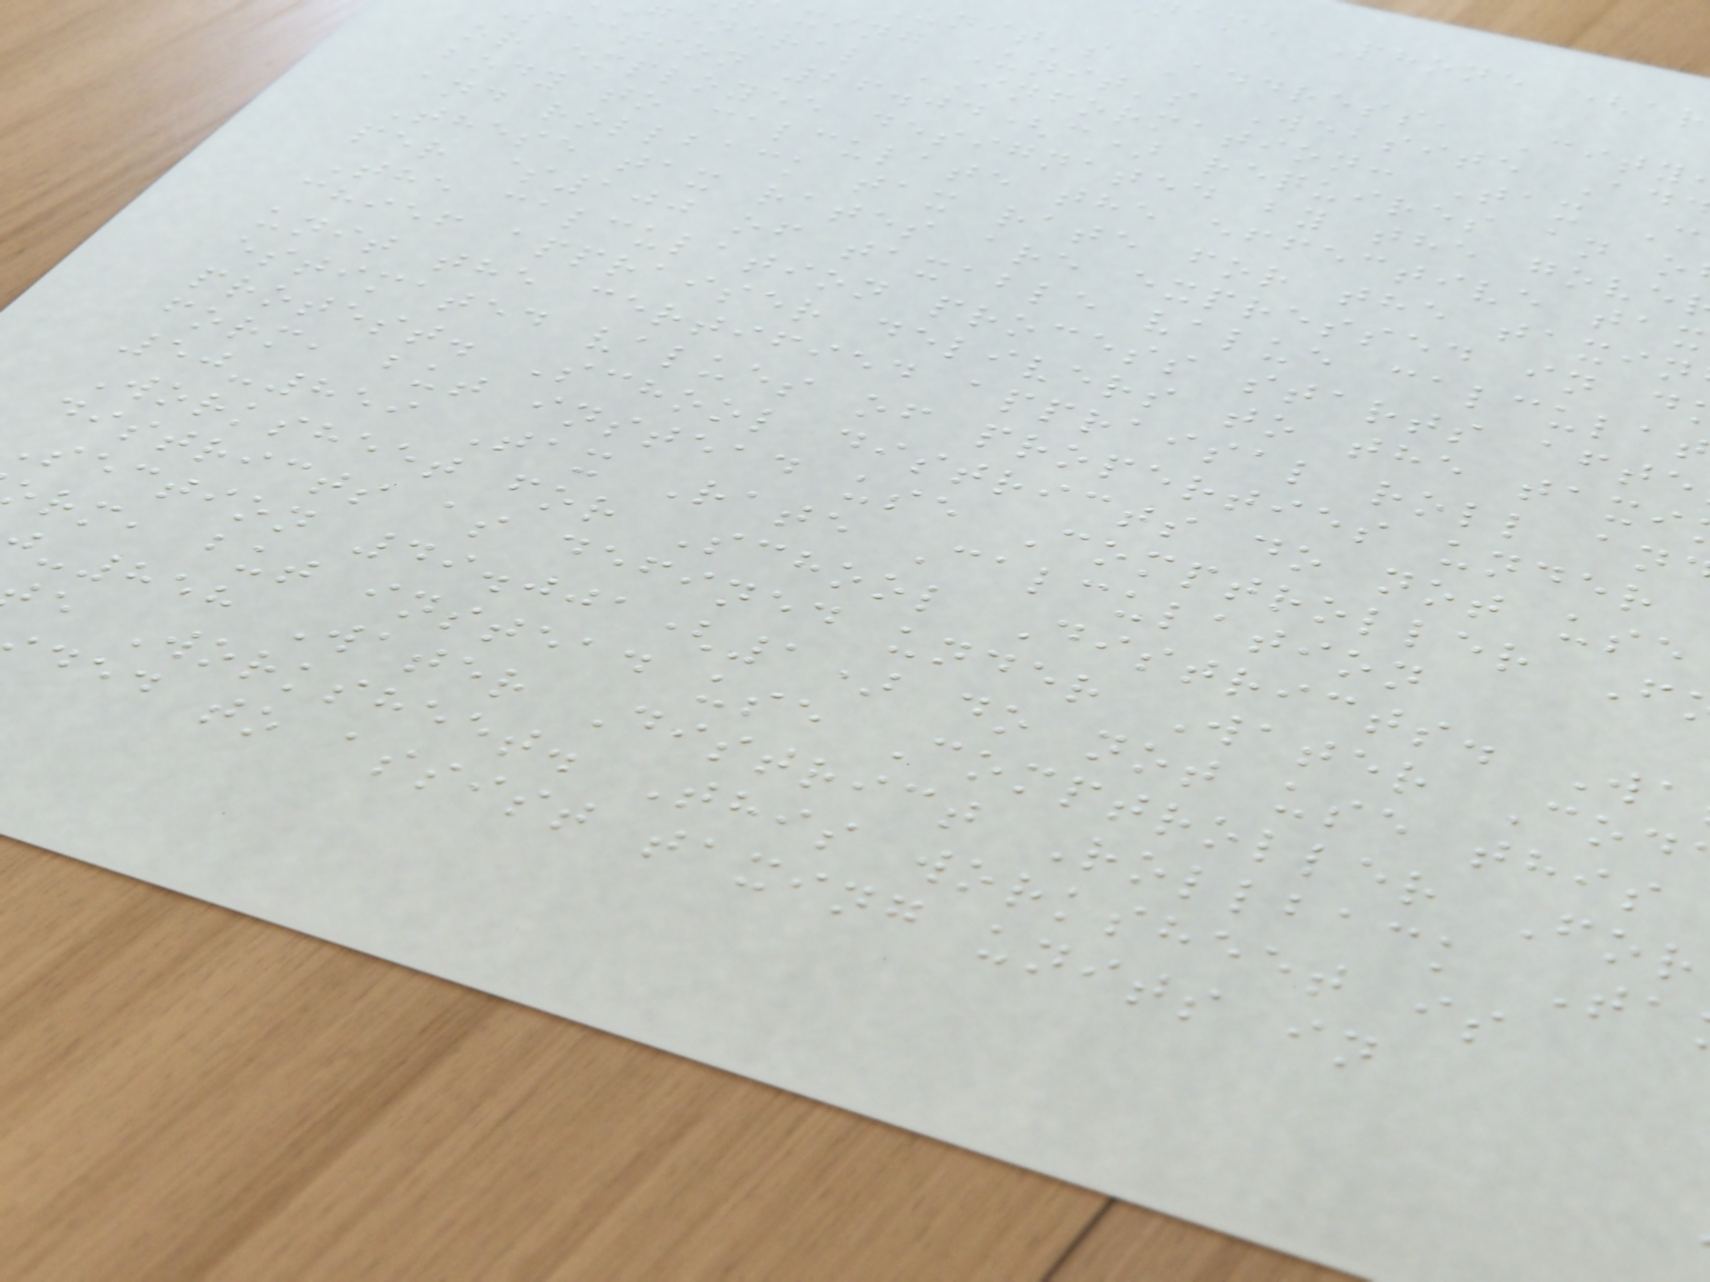ame Phone (ar
unit's Address, City
xing Unit's Website Ad
general INFORMATION: Tax C
section 26.04(c) requires an o
or employee designated by the gove
body to calculate the effective tax
and rollback tax rate for the taxin
These tax rates are expressed in d
per $100 of taxable value calcula
The calculation process starts afte
chief appraiser delivers to the taxi
unit the certified appraisal roll an
estimated values of properties under
protest. School districts do not use
form, but instead use Comptroller F
50-859 Tax Rate Calculation
Worksheet for School Districts. Wa
districts as defined under Water Cod
Section 49.001(1) do not use this
rm, but instead use Comptroller For
-858 Water District Rollback Ta
e Worksheet. This worksheet is
ded to assist taxing units in
